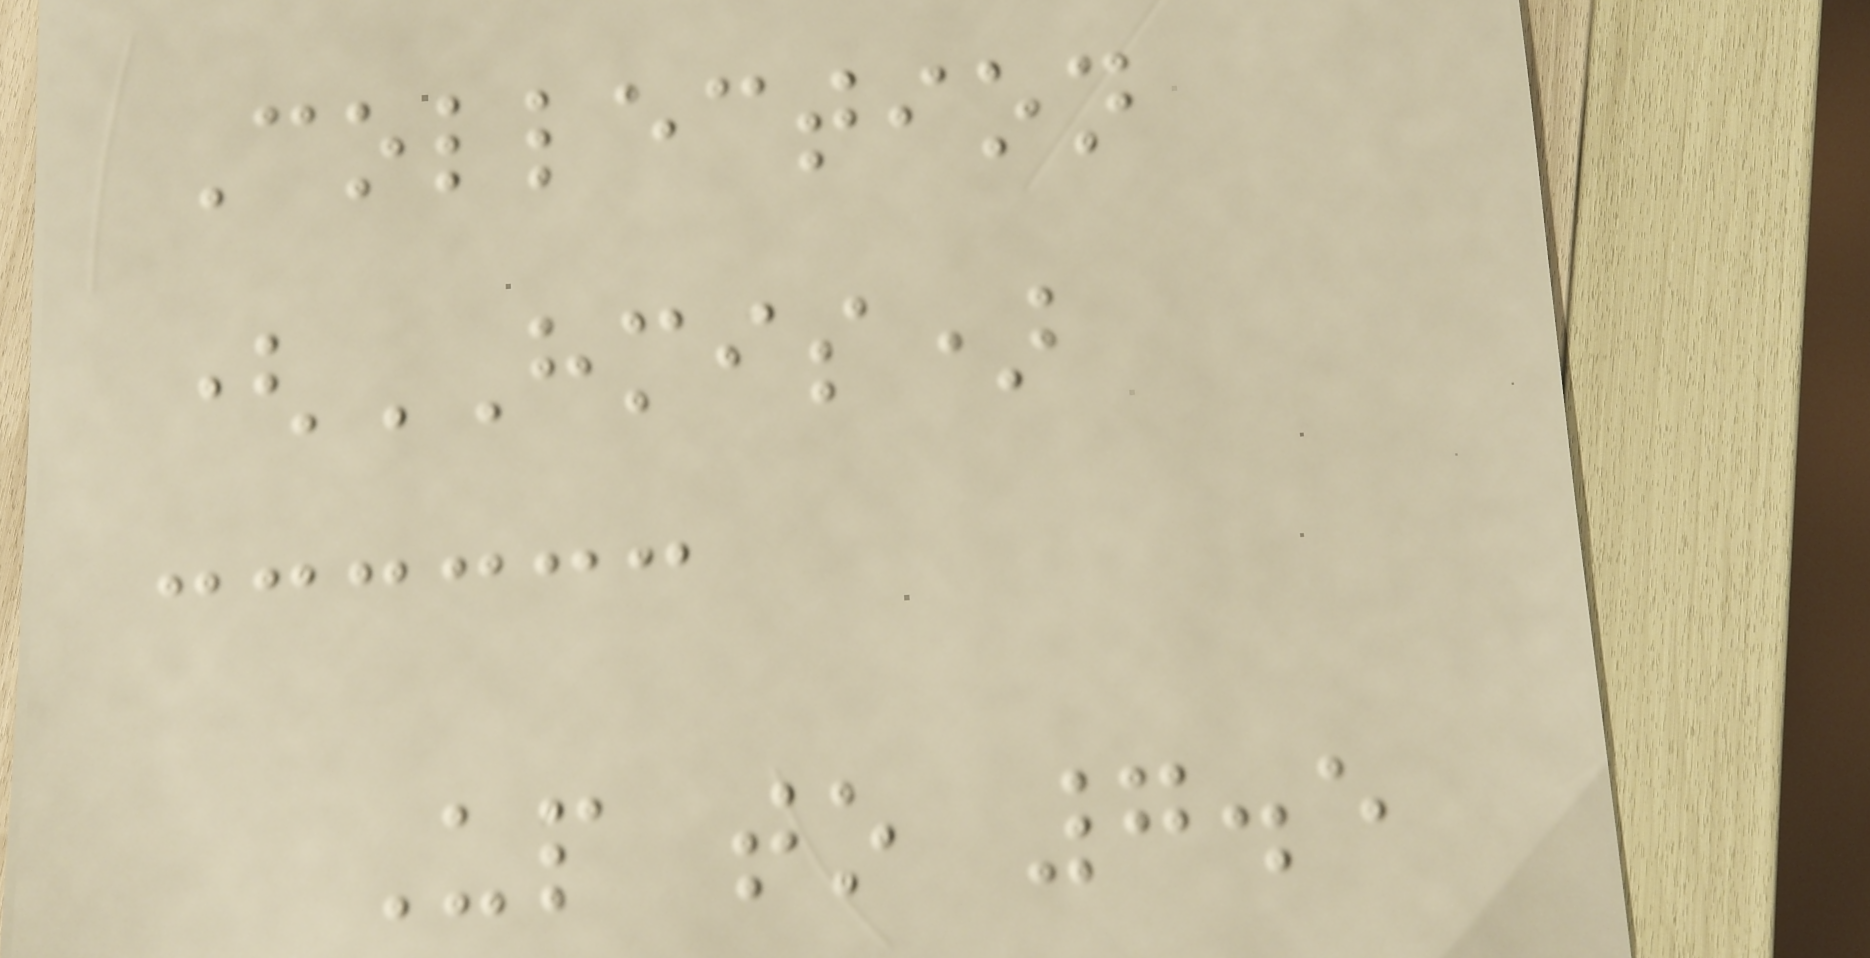Collection
(HMIS)
Up to 7.5
